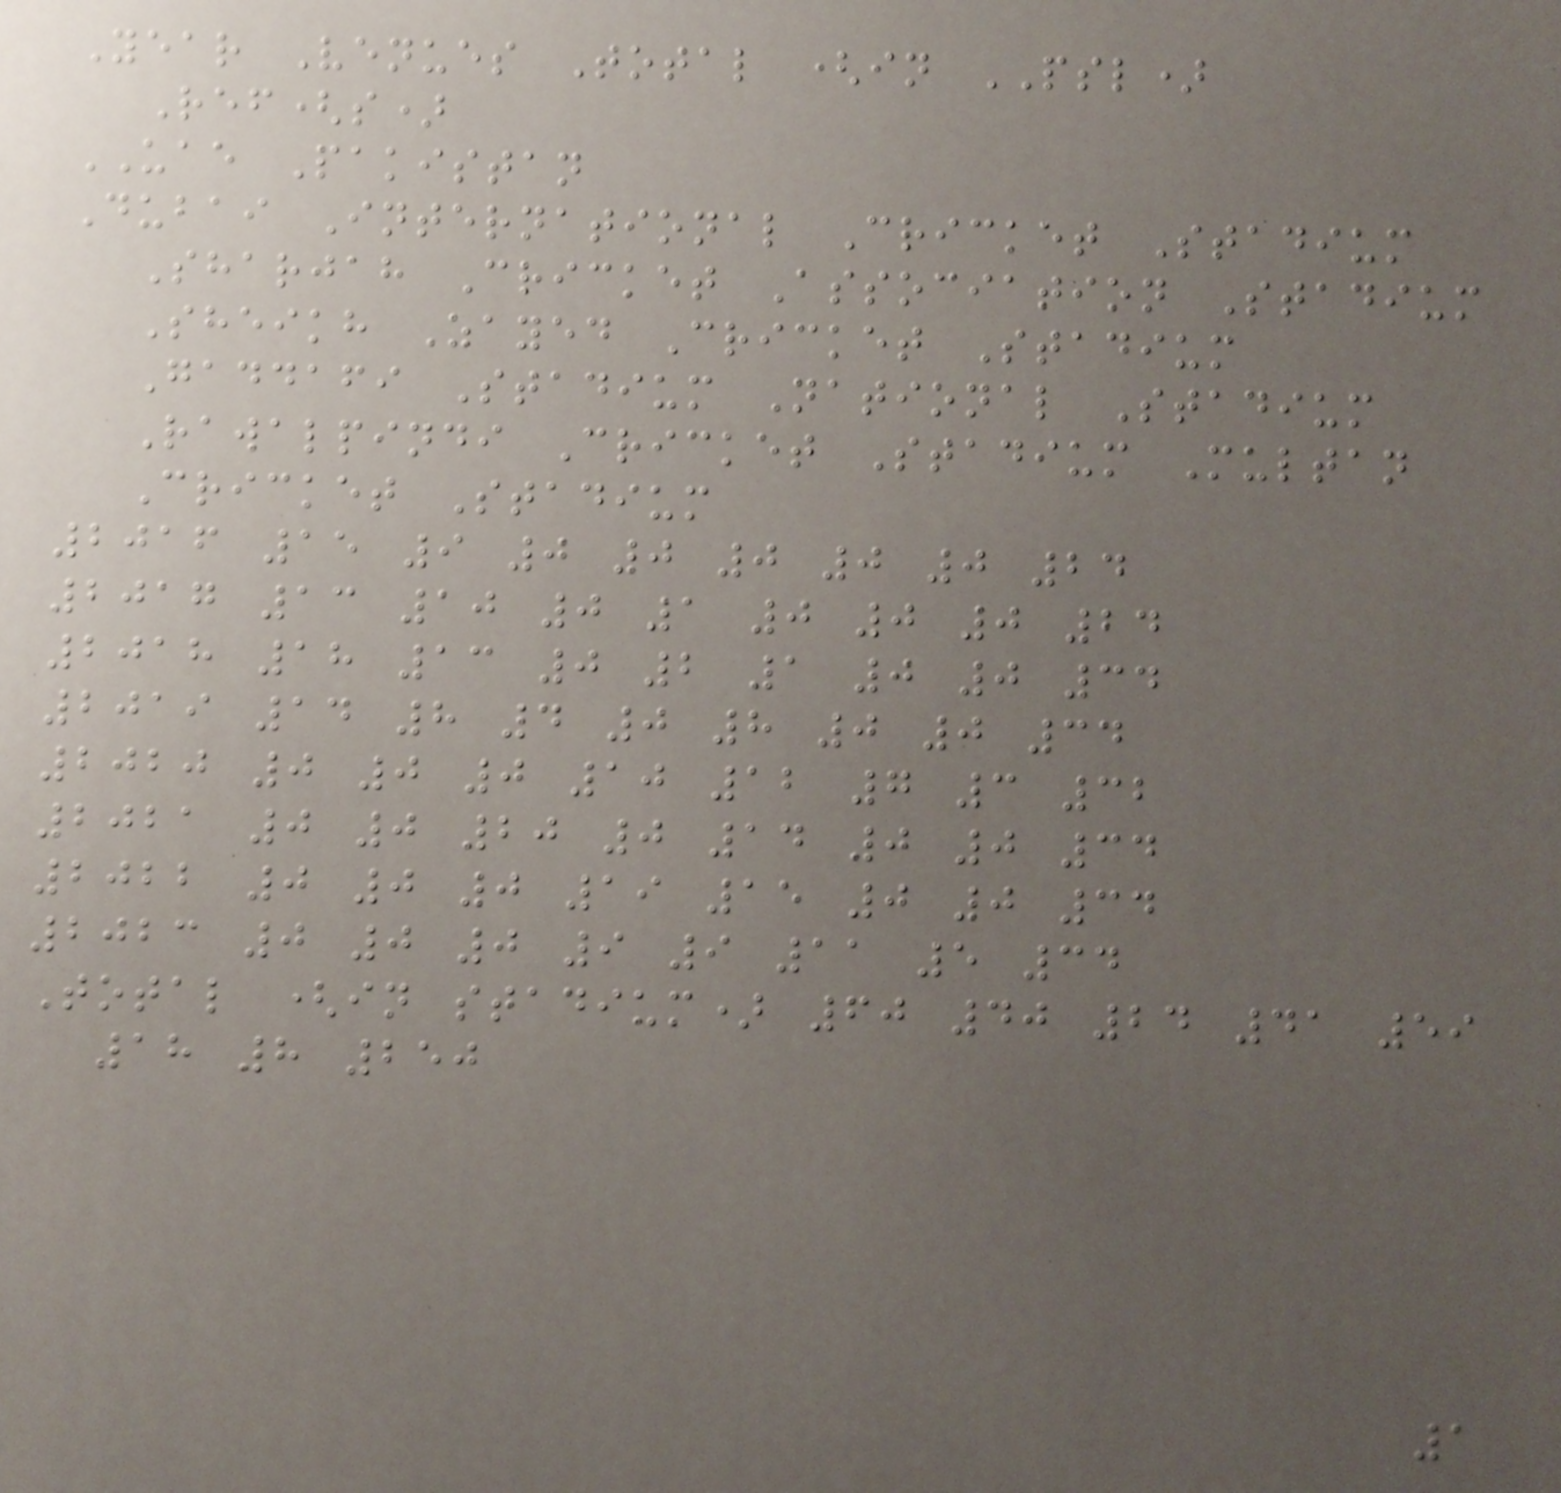Year Venues Total (in PSL)
Ref(s)
UAE Pakistan
Dubai International Cricket Stadium
Sharjah Cricket Association Stadium
Sheikh Zayed Cricket Stadium
Gaddafi Stadium National Stadium
Rawalpindi Cricket Stadium Multan
Cricket Stadium
2016 15 9 0 0 0 0 0 24
2017 13 10 0 1 0 0 0 24
2018 18 13 0 2 1 0 0 34
2019 14 8 4 0 8 0 0 34
2020 0 0 0 10 12 7 3 32
2021 0 0 20 0 14 0 0 34
2022 0 0 0 19 15 0 0 34
2023 0 0 0 9 9 11 5 34
Total (in stadium) 60 40 24 41 59
18 8 250
1
